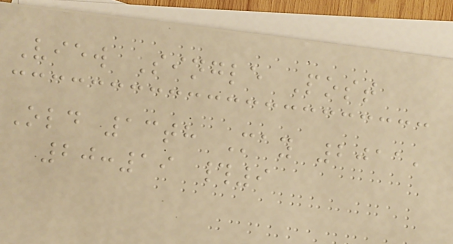View Single Post
Old 13th May 2011,
20:19 #9
